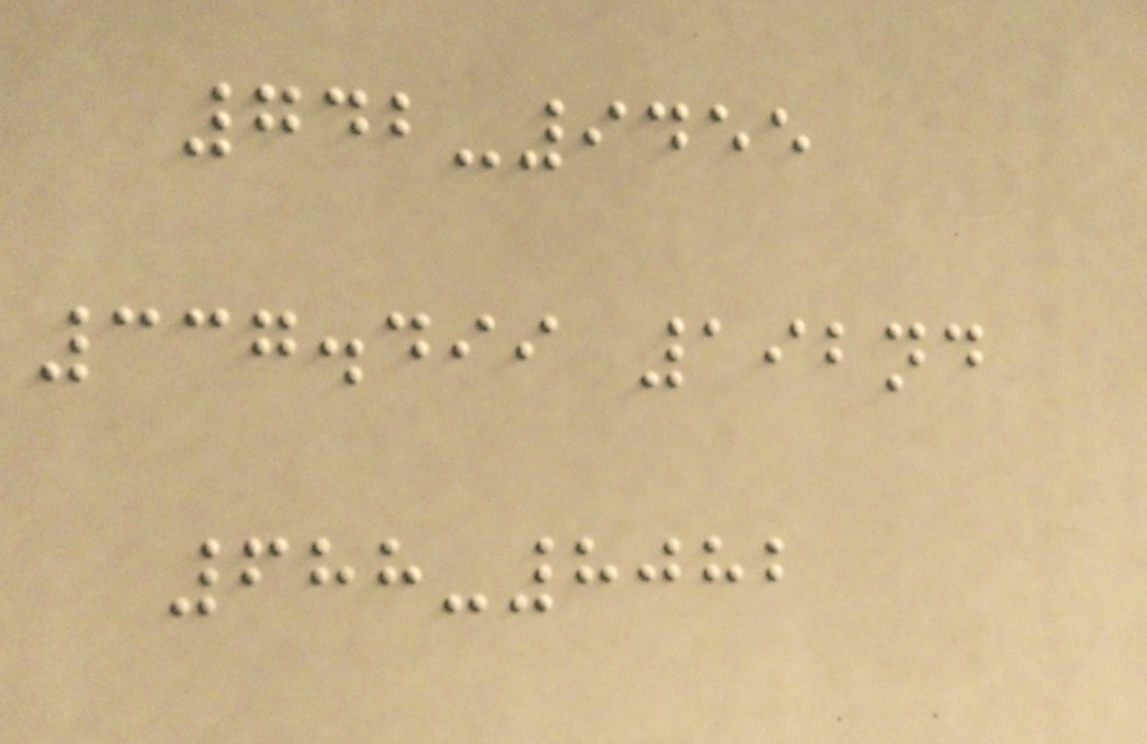742-9455
337.499 192nd
688-8082
